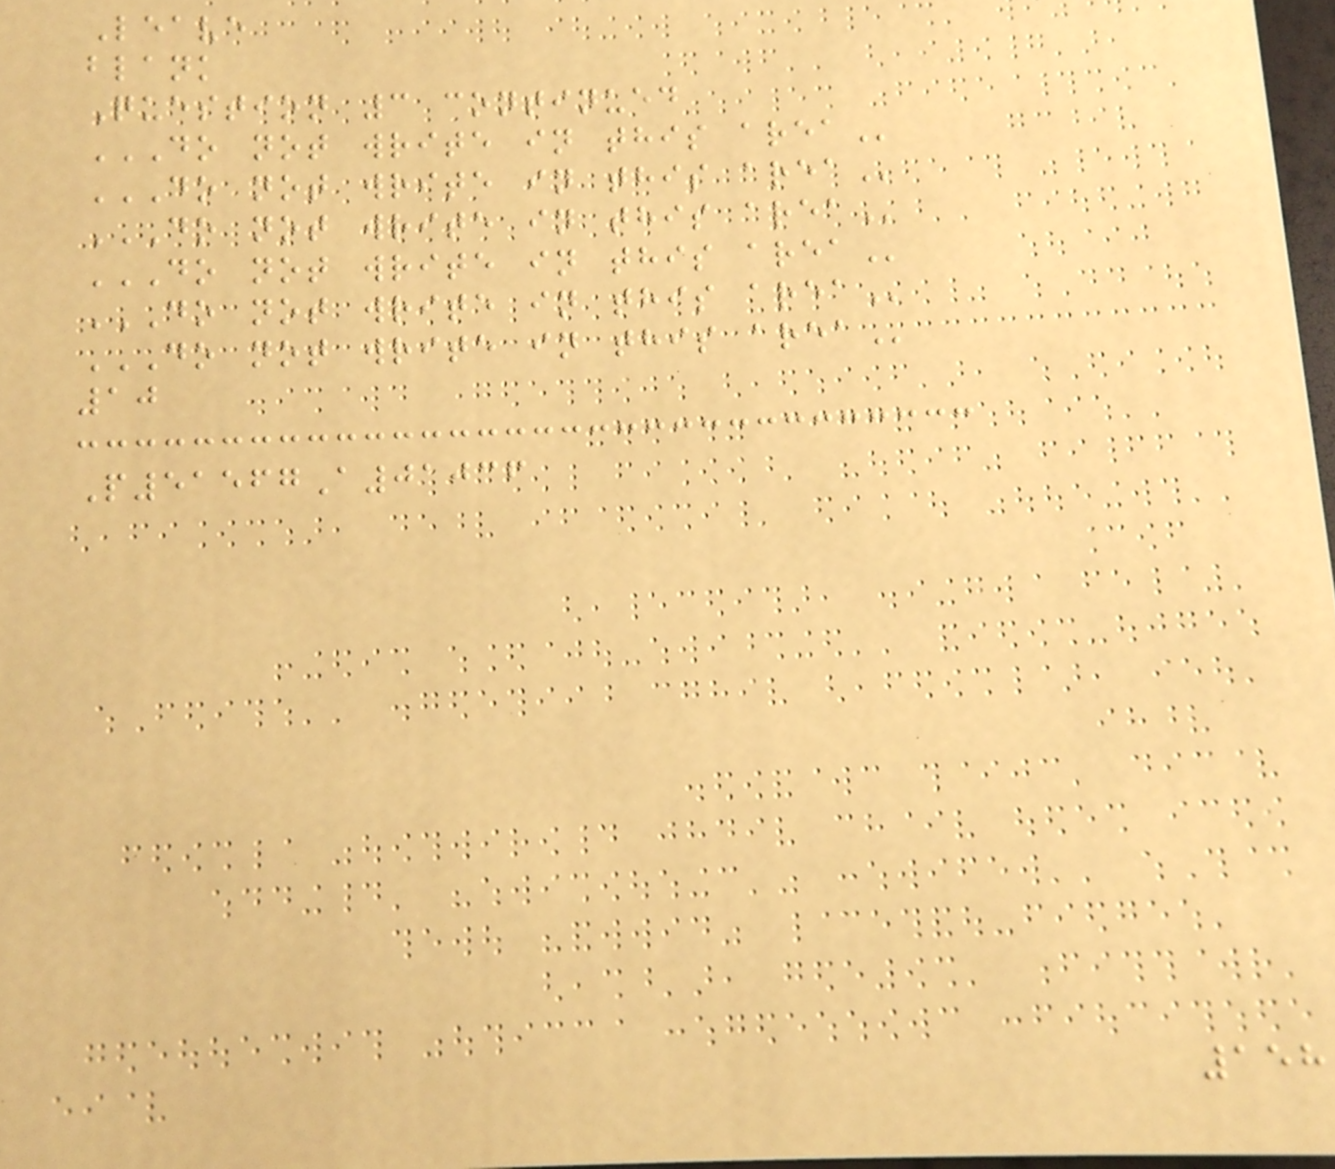Leave
blank
Question 3 continued
DO NOT WRITE IN THIS AREA
DO NOT WRITE IN THIS AREA
DO NOT WRITE IN THIS AREA
DO NOT WRITE IN THIS AREA
DO NOT WRITE IN THIS AREA
DO NOT WRITE IN THIS AREA
10
P51567A01036
158
